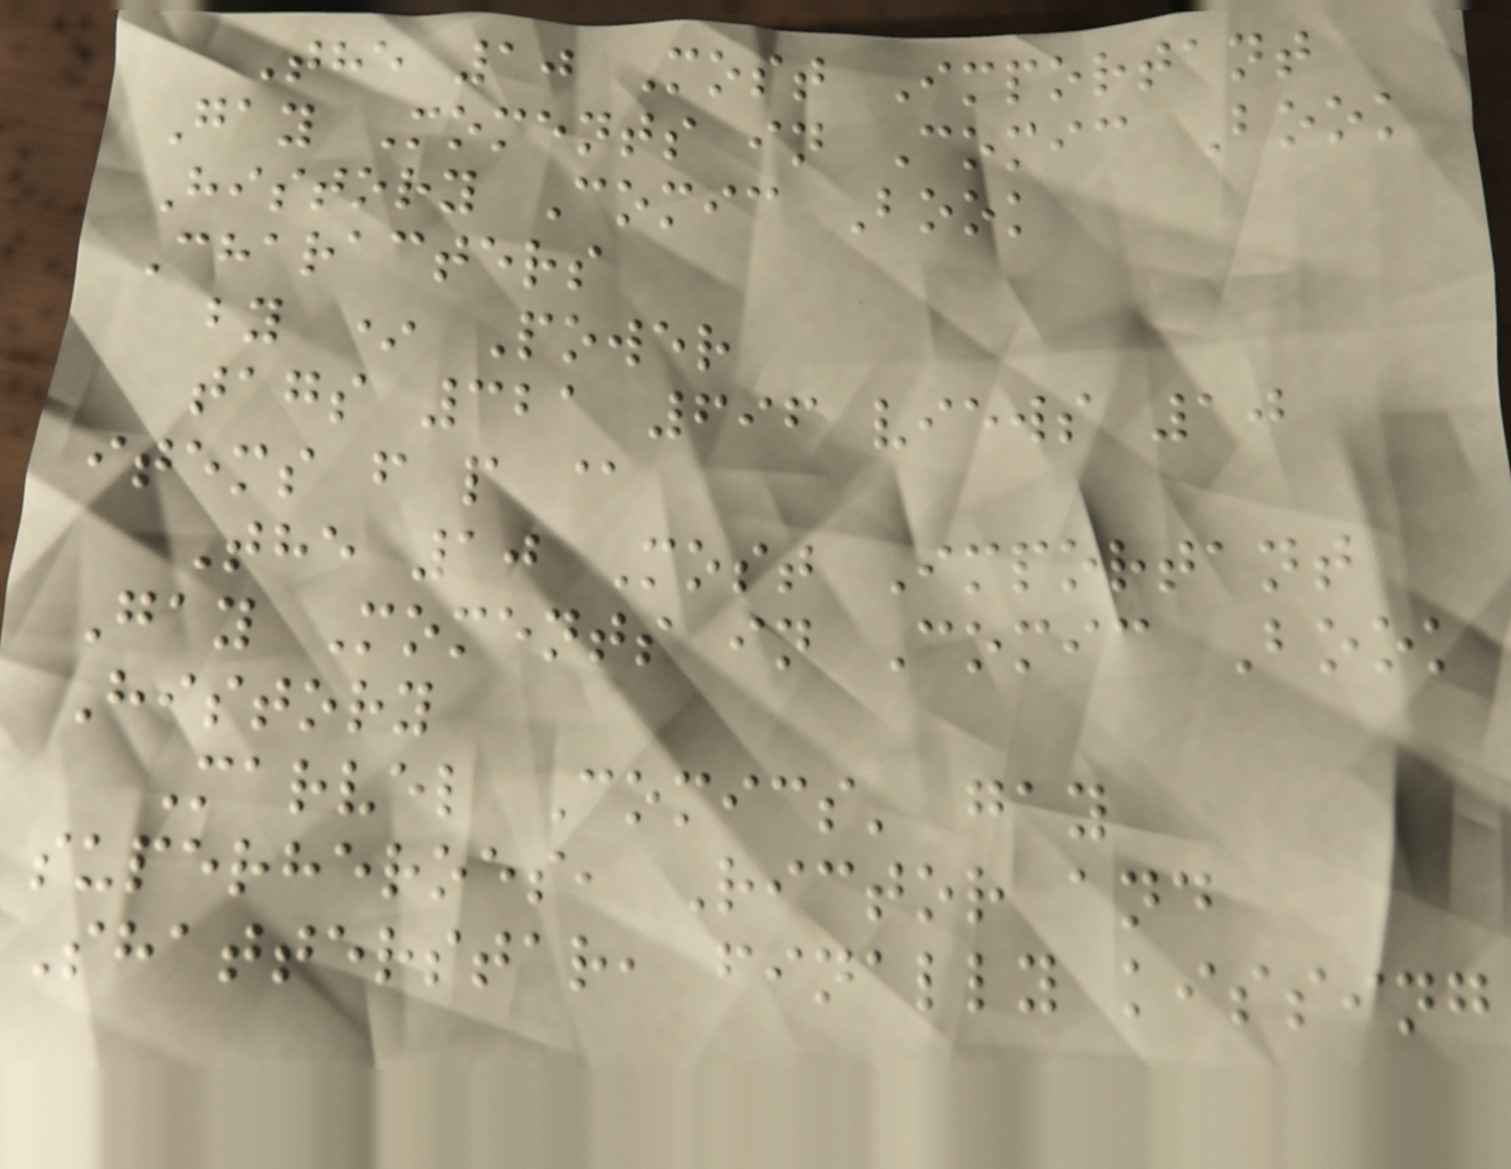The 10 Most Important
Gay Moments in Comic Book
History Comic Book
Characters
by * Power
tags 321 696 views 10
items f p @
The 10 Most Important
Gay Moments in Comic Book
History
Marvel Comics' gay
superheroes, Rictor and
Shatterstar, finally kissing
